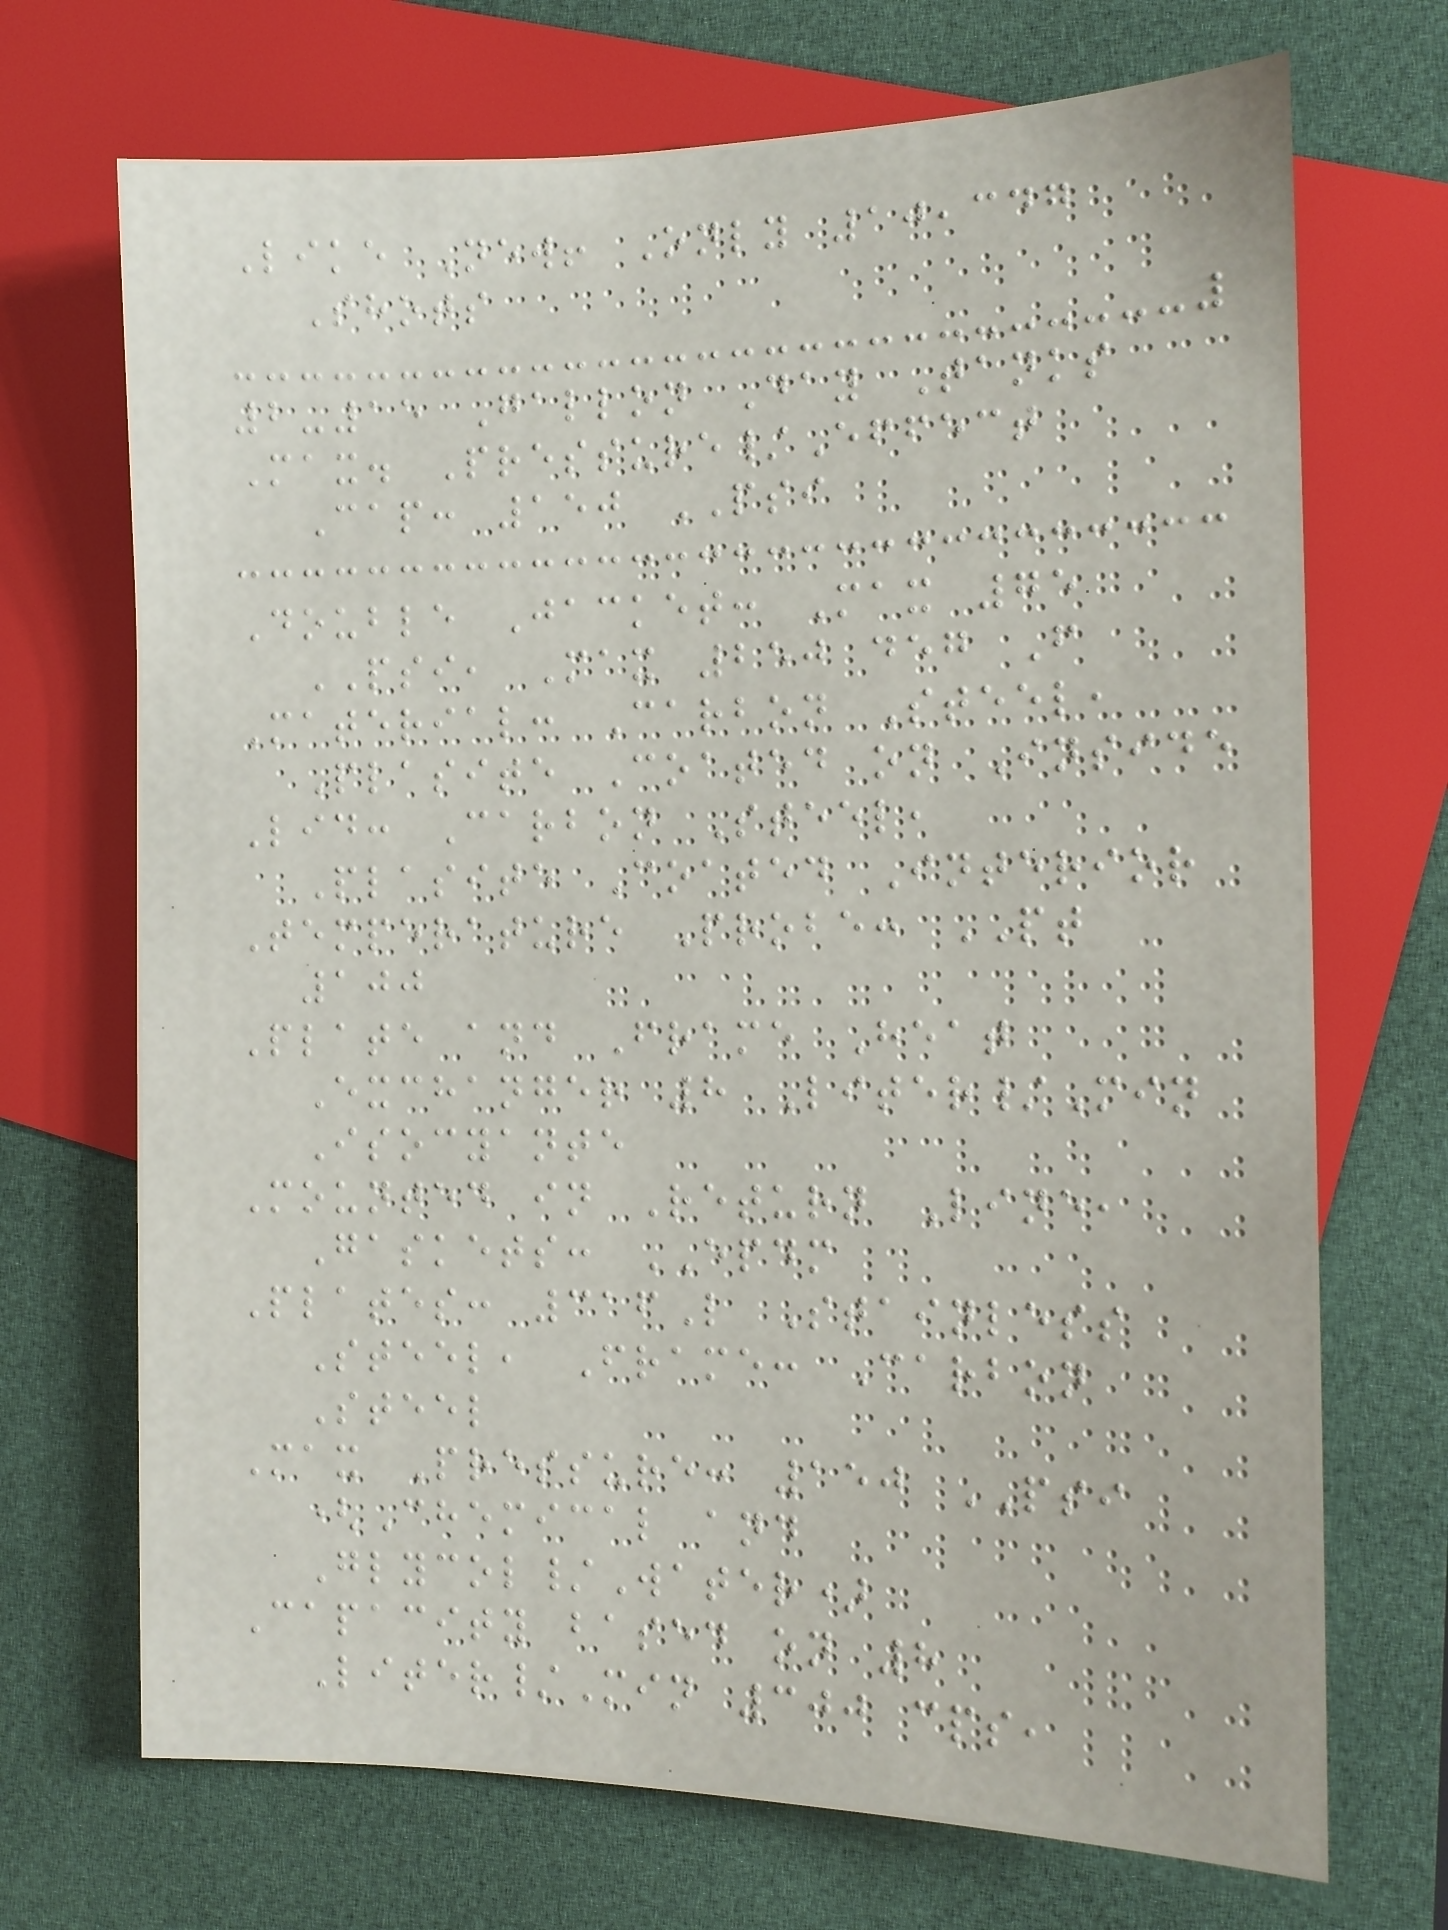Like New! Only 10,347
Shots
2-15 Gallon Day Tanks
Max. Pressure/Effect
Cap: 150 PSI
Double Jacket: Max 75
PSI, Max 250 deg F
Material: Carbon Steel,
Plasite Coated on Inside
Lid: Carbon Steel,
Plasite Coated Interior
Temperature Probe: PT
100
Plate and Frame Heat
Exchanger 8 Liter/Min
Isocyante
Mounted in Return Line,
Gaskets: EPDM
Plates: 316L Stainless
Steel, Frame: Carbon
Steel
Max Pressure: 150 PSI
(Chemical and
Glycol/Water)
Capacity based on 8
Liter/Min 300 cps,
